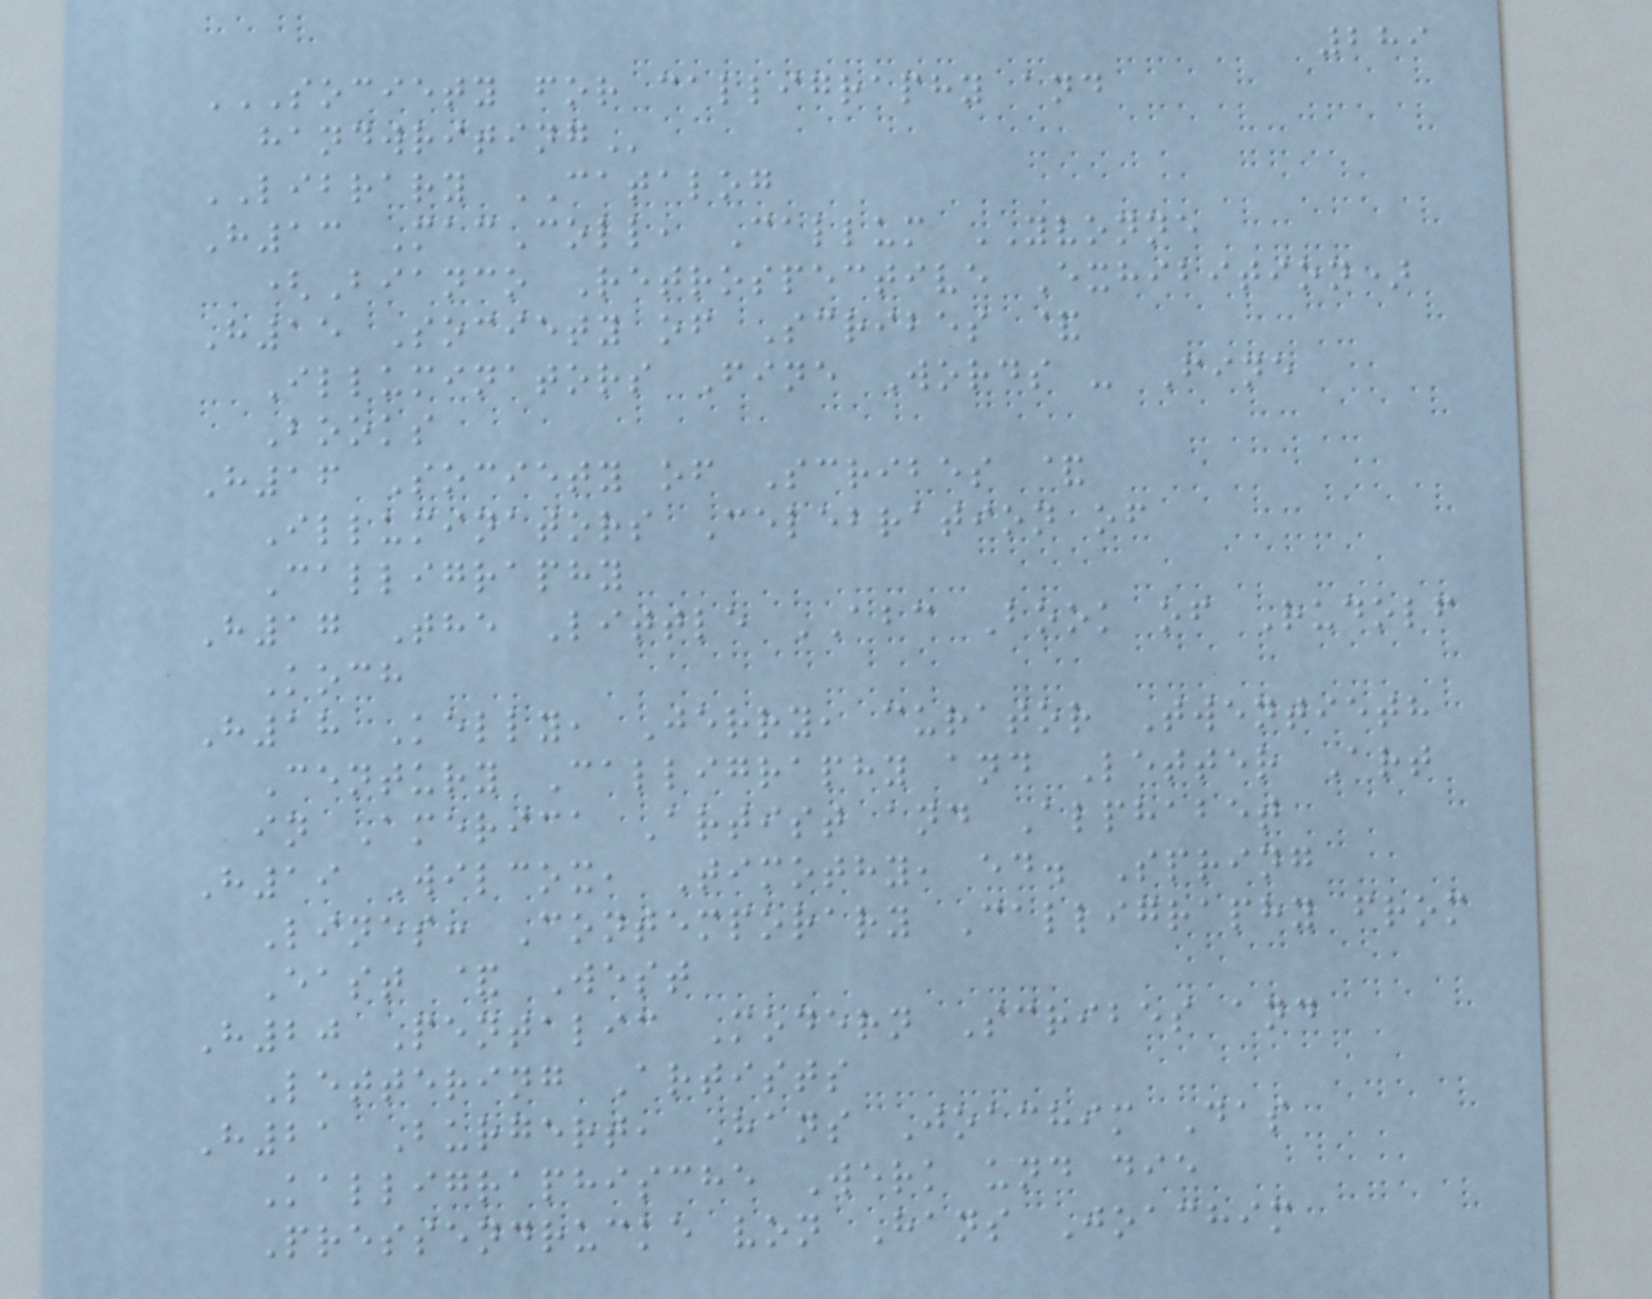289
SOCIETY FOR CALLIGRAPHY AND
HANDWRITING
LIBRARY CATALOG
H13 MacColl, Callum YVONNE
(Bianco Retrospective Exhibition)
H15 Society of Scribes &
Illuminators Fine Words - Fine
Books
H16 Society of Scribes &
Illuminators Celebration of
Calligraphy
H17 The Little ABC Book of Rudolf
Koch
H18 Kelly, Jerry, curator Twentieth
Century Calligraphy and Letter Art
in America Artist and Alphabet
H19 Wilcox, Timothy, ed. Spring
Lines: Contemporary Calligraphy from
East & West
H20 Pentalic Modern Scribes and
Lettering Artists
H21 Burgert, Hans Joachim Das
Kalligraphische Werk und die
Pressendrucke von Hans Joachim
